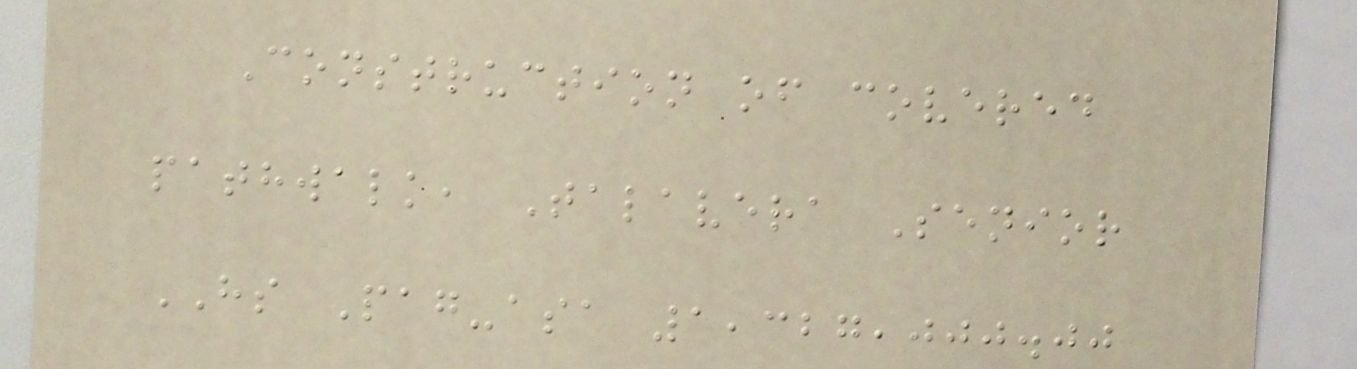Construction of covered
pathwalk, Talavera Senior
HS Pag-asa 1,327,000.00
